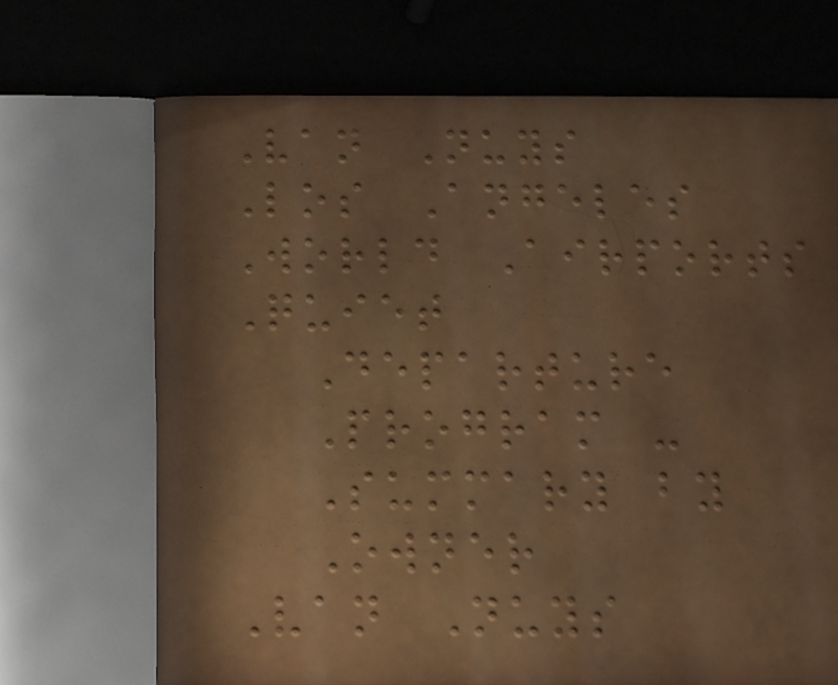Van Nuys
Los Angeles
World Airports
Quiet
Departure
Program -
Summary by
Owner
Van Nuys
